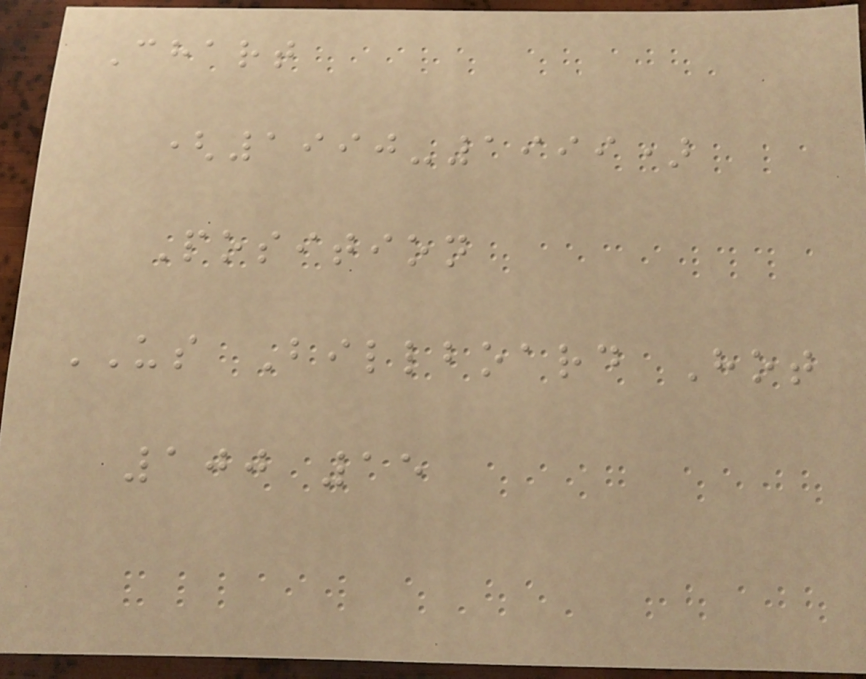Chart
(1990-1999)
Position
US Billboard Hot
100 15
